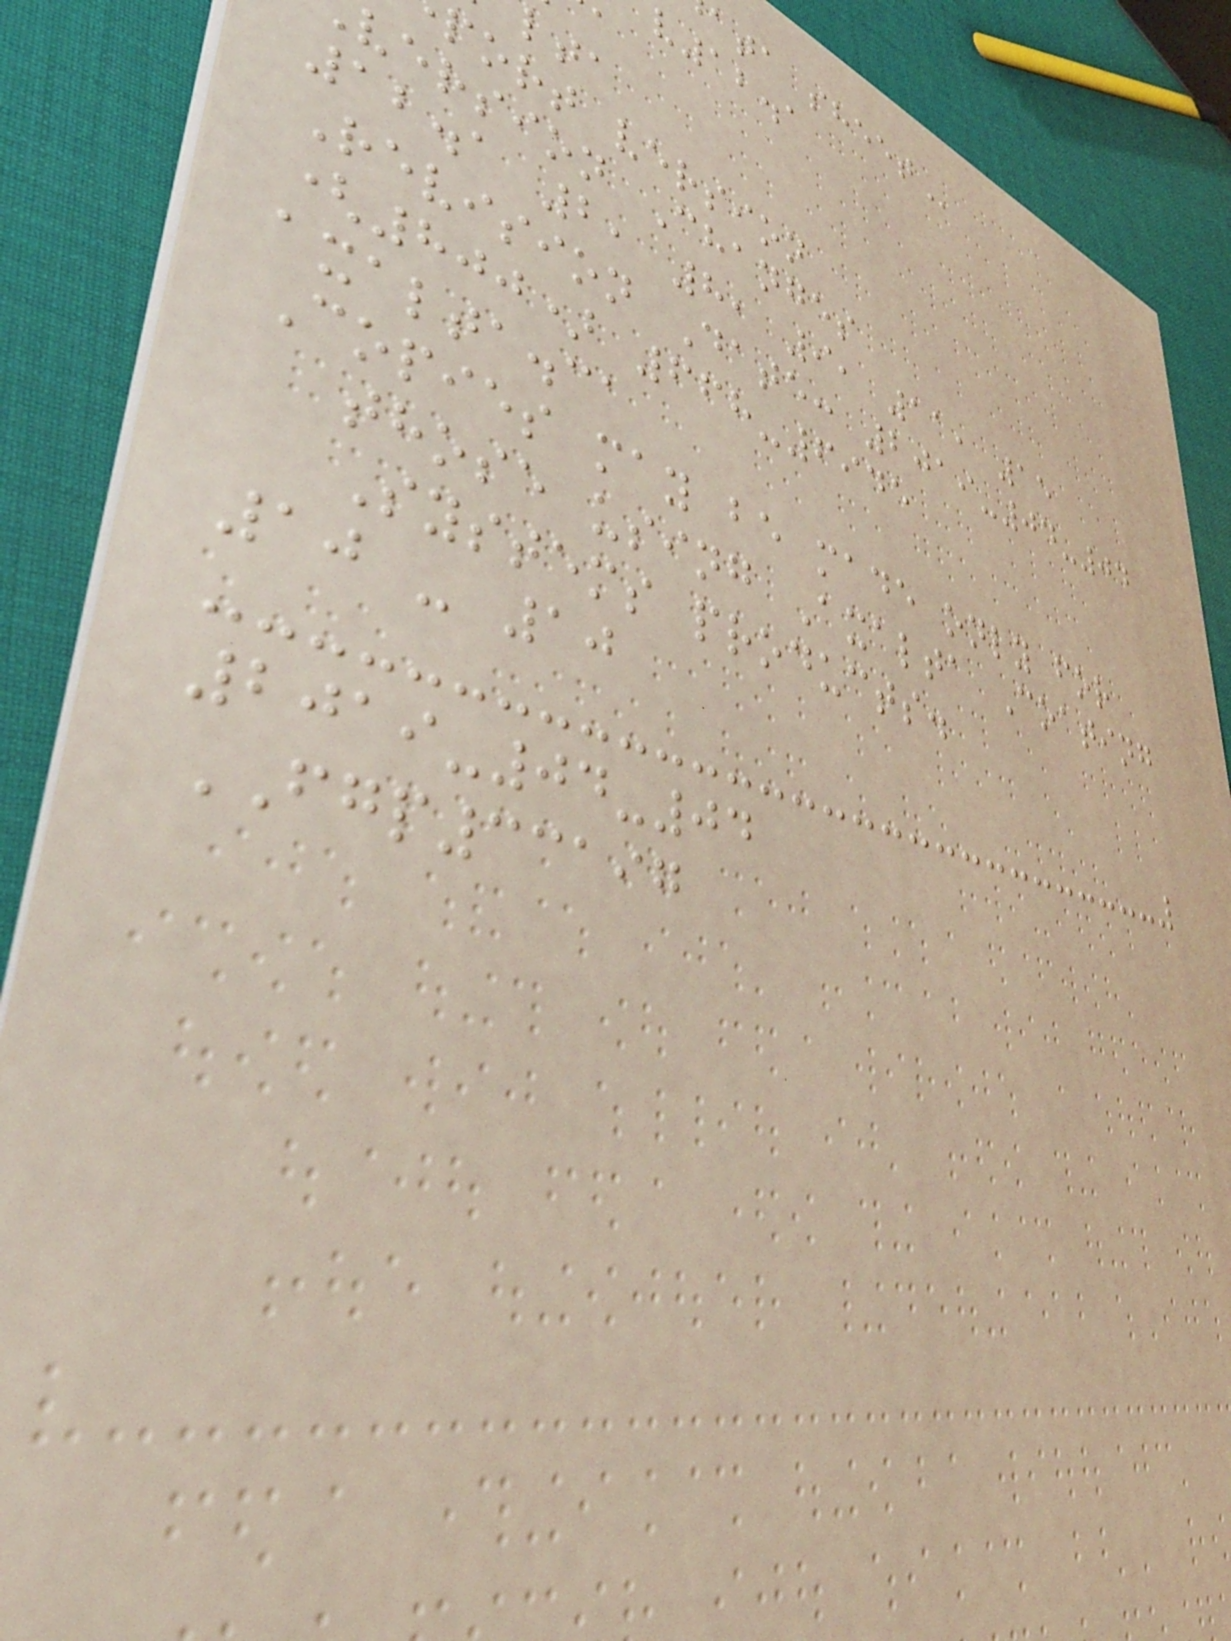v12.1
port version
version Changes
12.1 2, 8, 9, 11, 15
Revision Date: 2019-04-04
(800) 668-6945
axalta.ca
Copies may be made only for
those using Axalta Coating
Systems products.
10 - 10
2019-04-04
FGP33197
